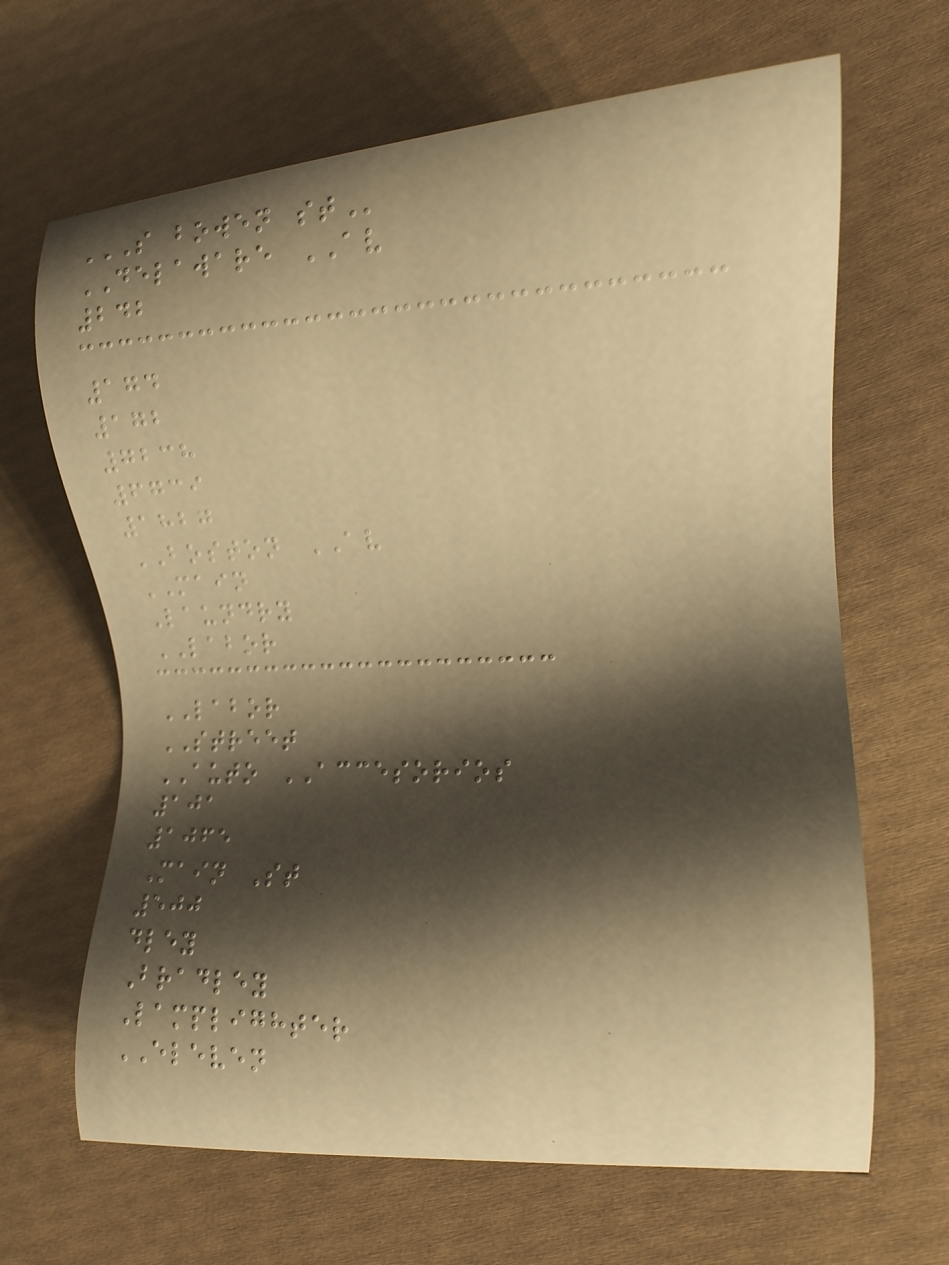S BOWEN ST
DELAWARE AV
242
174
172
7238
6739
1827
BOSTON AV
MAIN
Laundry
LABOR
LABOR
STREET
AUTO ACCESORIOS
101
1065
Main St
500
dley
Bradley
Lamplighter
ELEVEN
